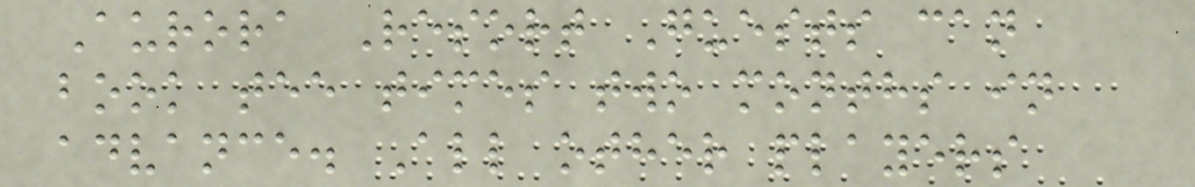Aurora Resort Guests can
book tee times two months in
advance. All other players
